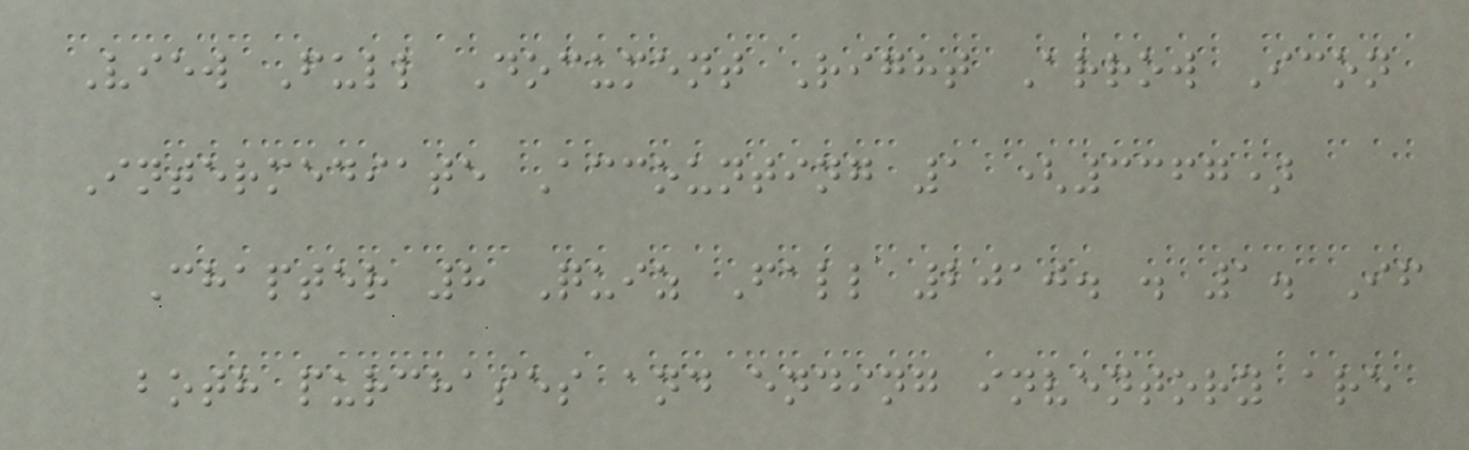View Full Document Right Arrow Icon
Intermediate Accounting 1 (3367)
Chapter 8 Quiz Fall 2010. . 1. If
both purchases and ending inventory are
